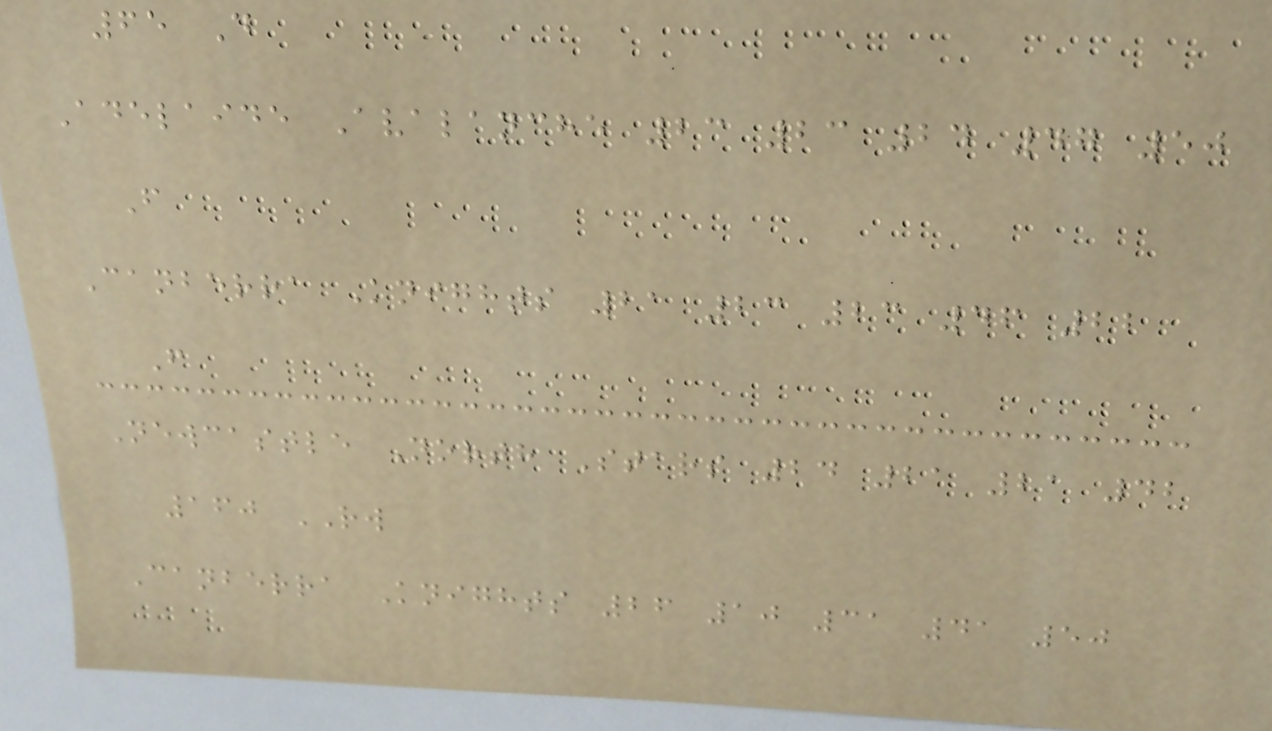65 D
Adelaide Avalanche 23 23 24 47 50
F
Canberra Knights 21 23 23 46 22
F
Newcastle North Stars 24 21 21 42
160 RW
Canberra Knights 26 10 31 41 50
